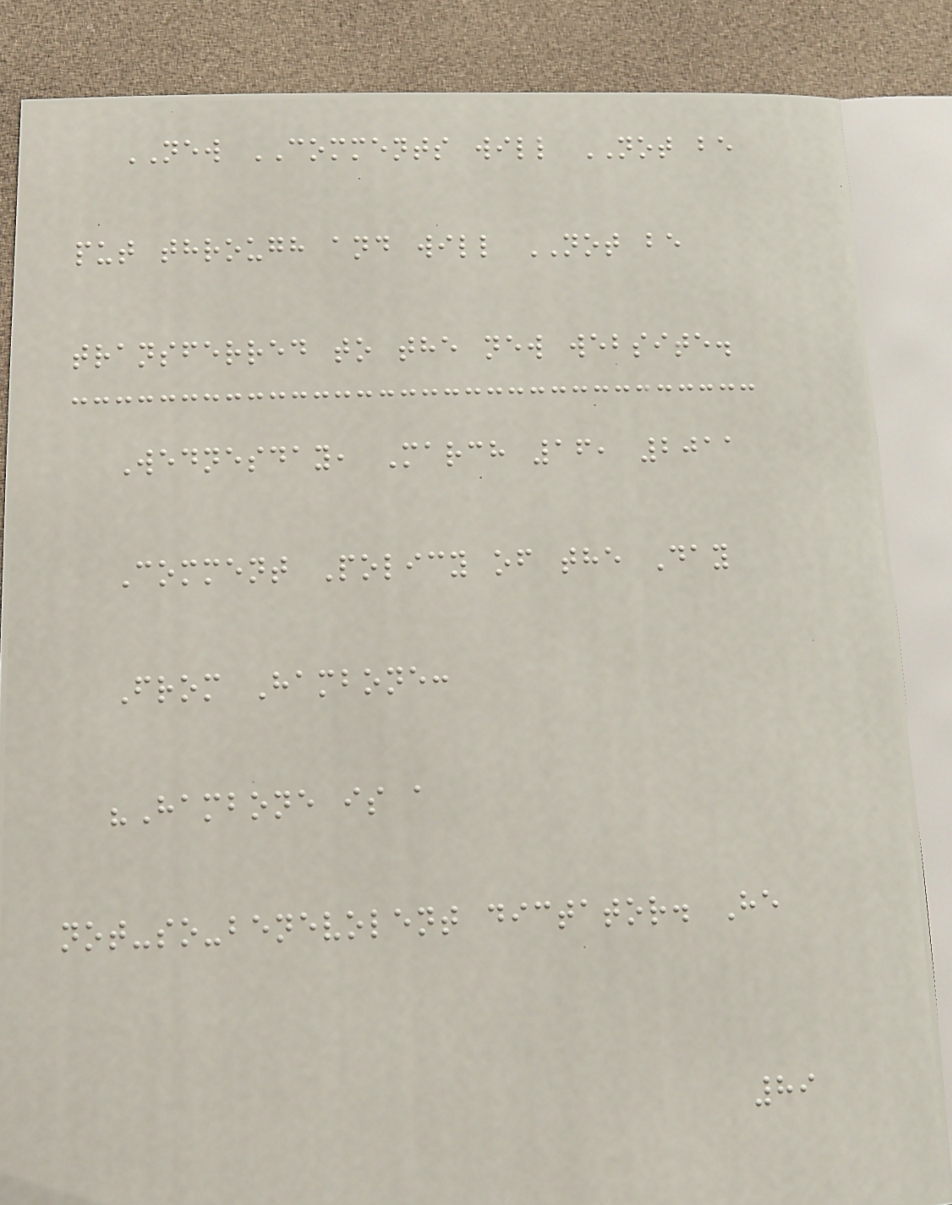NEW COMMENTS will NOT be
put through and will NOT be
transferred to the new website.
Wednesday, March 16, 2011
Comment Policy of the Day
From Hambone:
"Hambone is a
not-so-benevolent dictator. He
89
